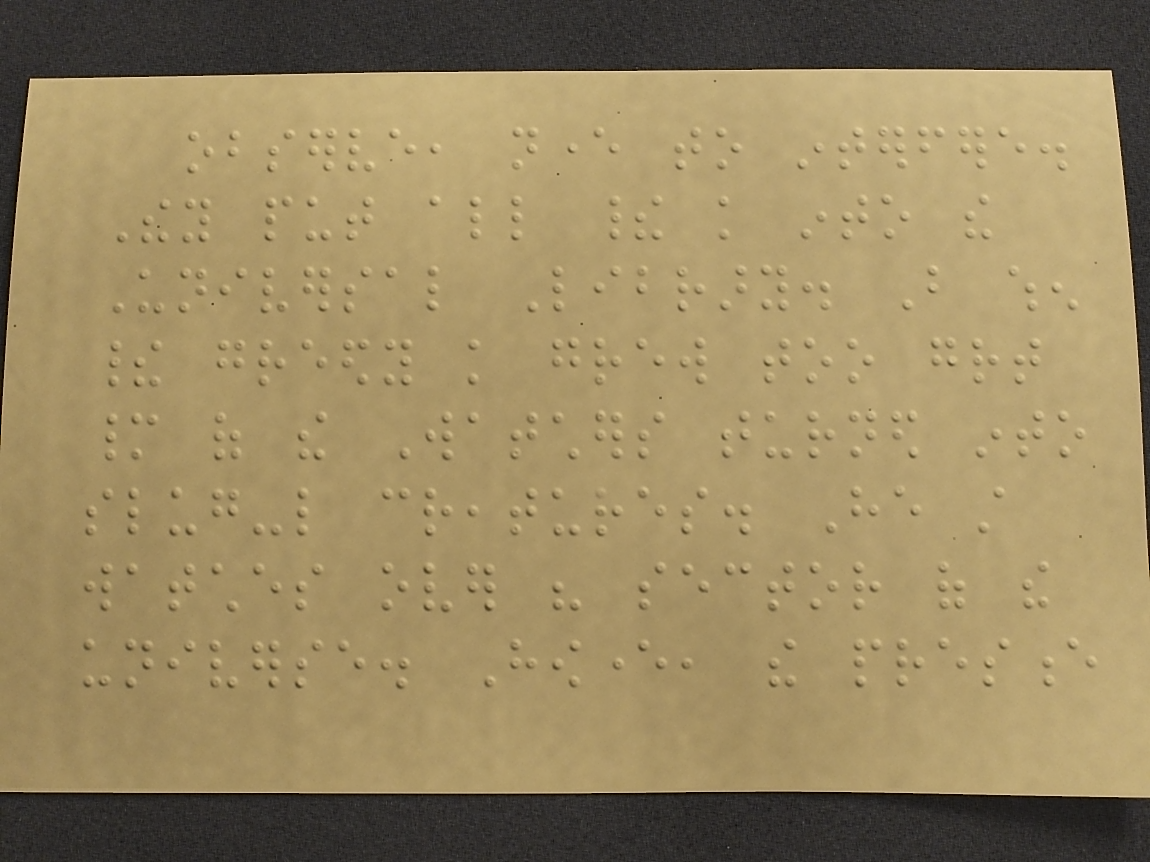observe, never to interfere.
They put all their knowledge into the
Universal Library. But when
their greedy knowledge grew too great
many of the Watchers turned into
slug-like creatures. He still
watches over his sector of the
universe. However, the presence
